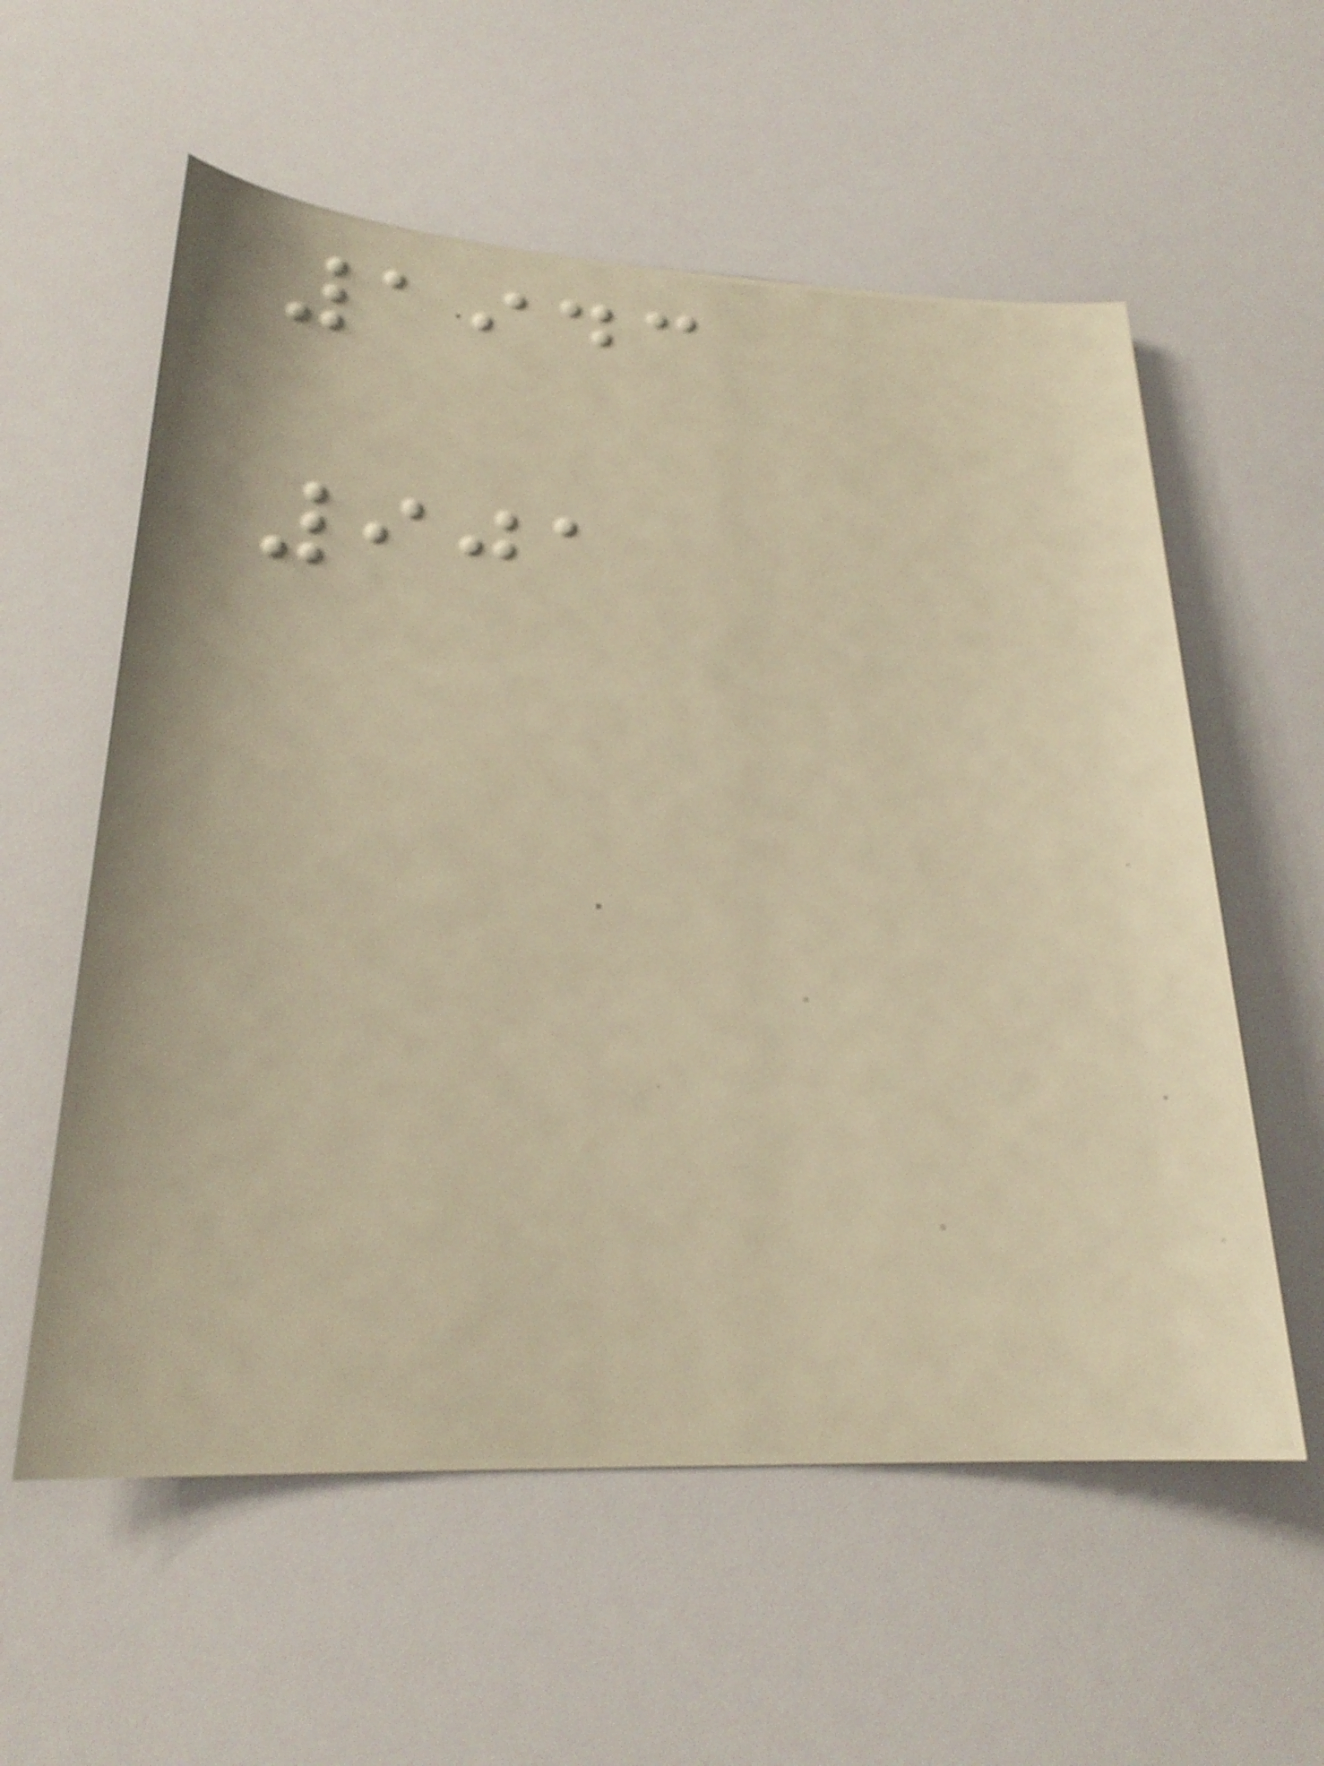1943
901
